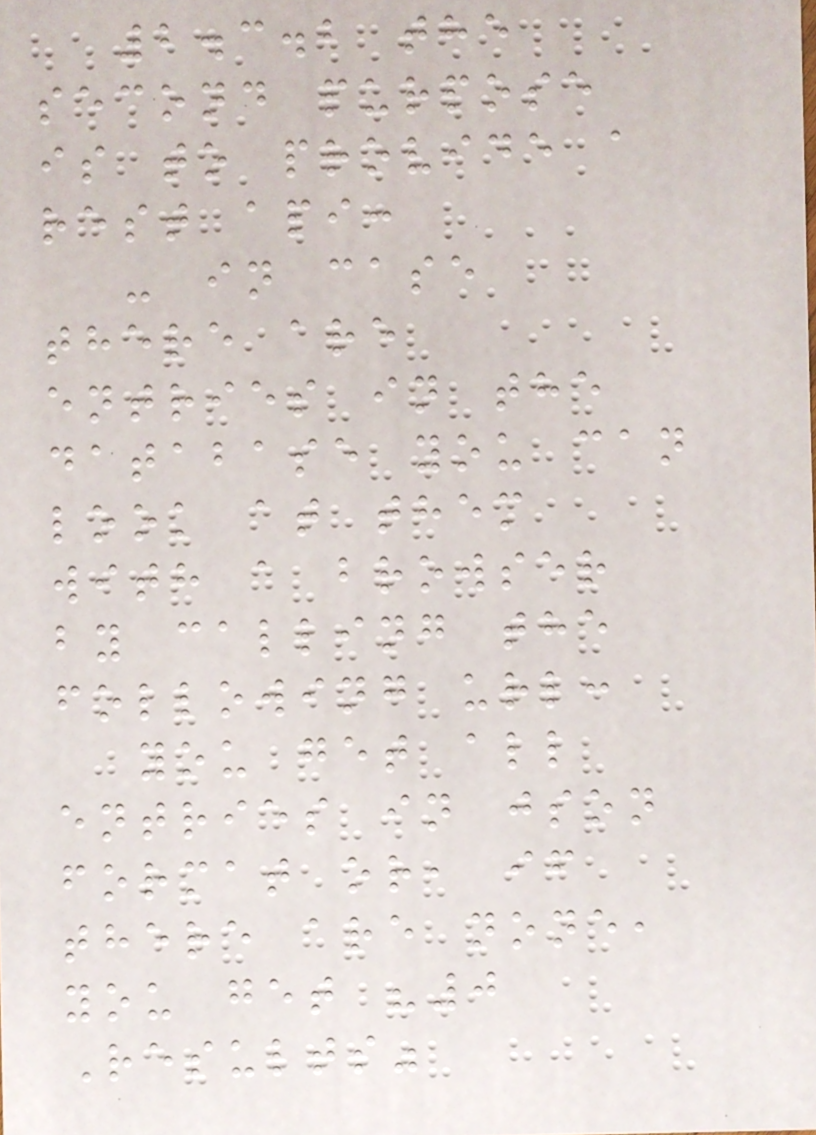2.3.2 the
second purpose
is to provide a
rest api:
- in case
there are
entries in the
database you can
look at them
with a browser
by calling the
following url:
you get all
entries in json
format or, if
there are none,
you get "0
Results"
